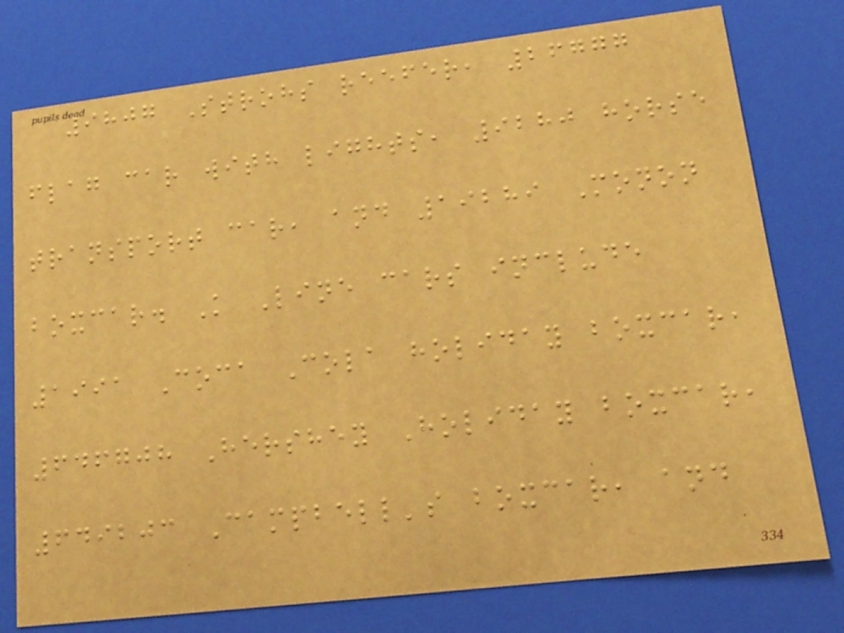9807 Strohs reefer, 26777
flag car with lights, 9280 horse
transport car, and 19289 Monon
boxcar. K Line cars include
1991 Coca Cola holiday boxcar,
646708 Hershey Holiday boxcar,
649203 Campbell's boxcar, and
